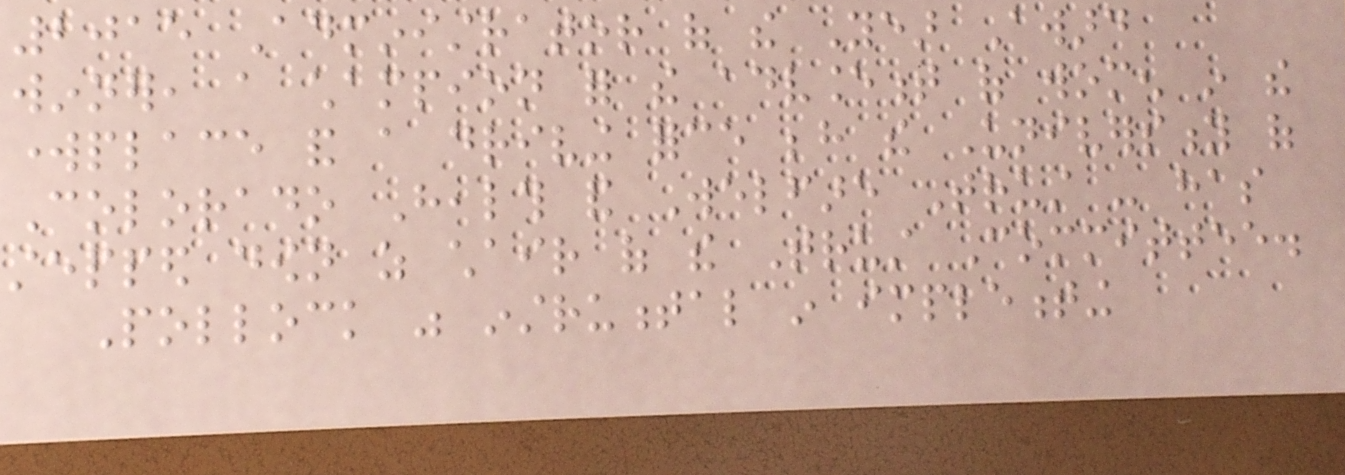2015 Administrator of the Year Award
winner, a champion for the advancement of women in the
workplace and a driving force behind the University of
Colorado Health and Welfare Trust - has
stepped down as chair of the Trust Committee.
Pollock was instrumental in implementing
